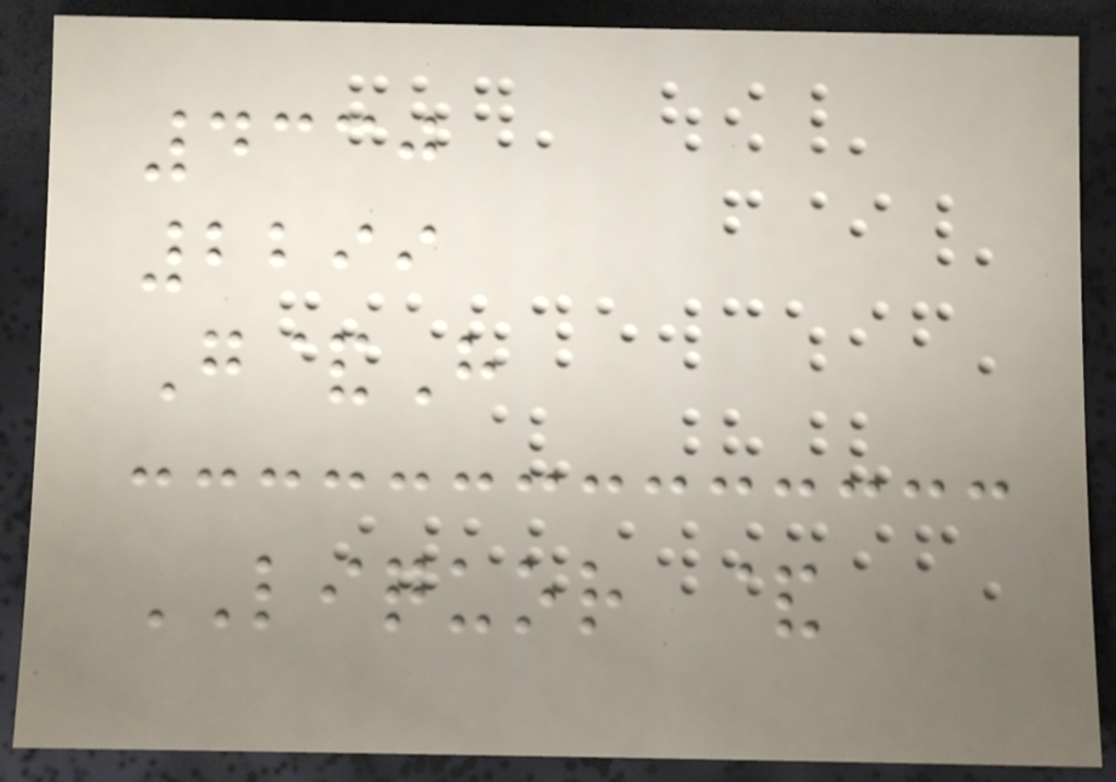4330
2299
G&H
LIQUOR &
